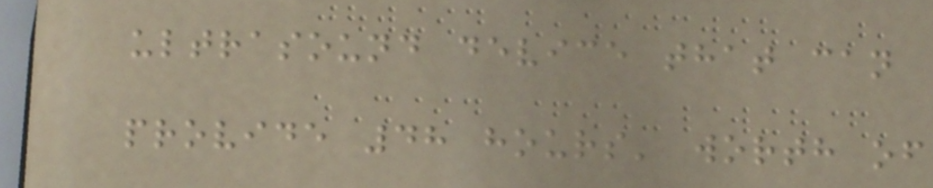ultrasound device that can
provide 48 hours' worth of
